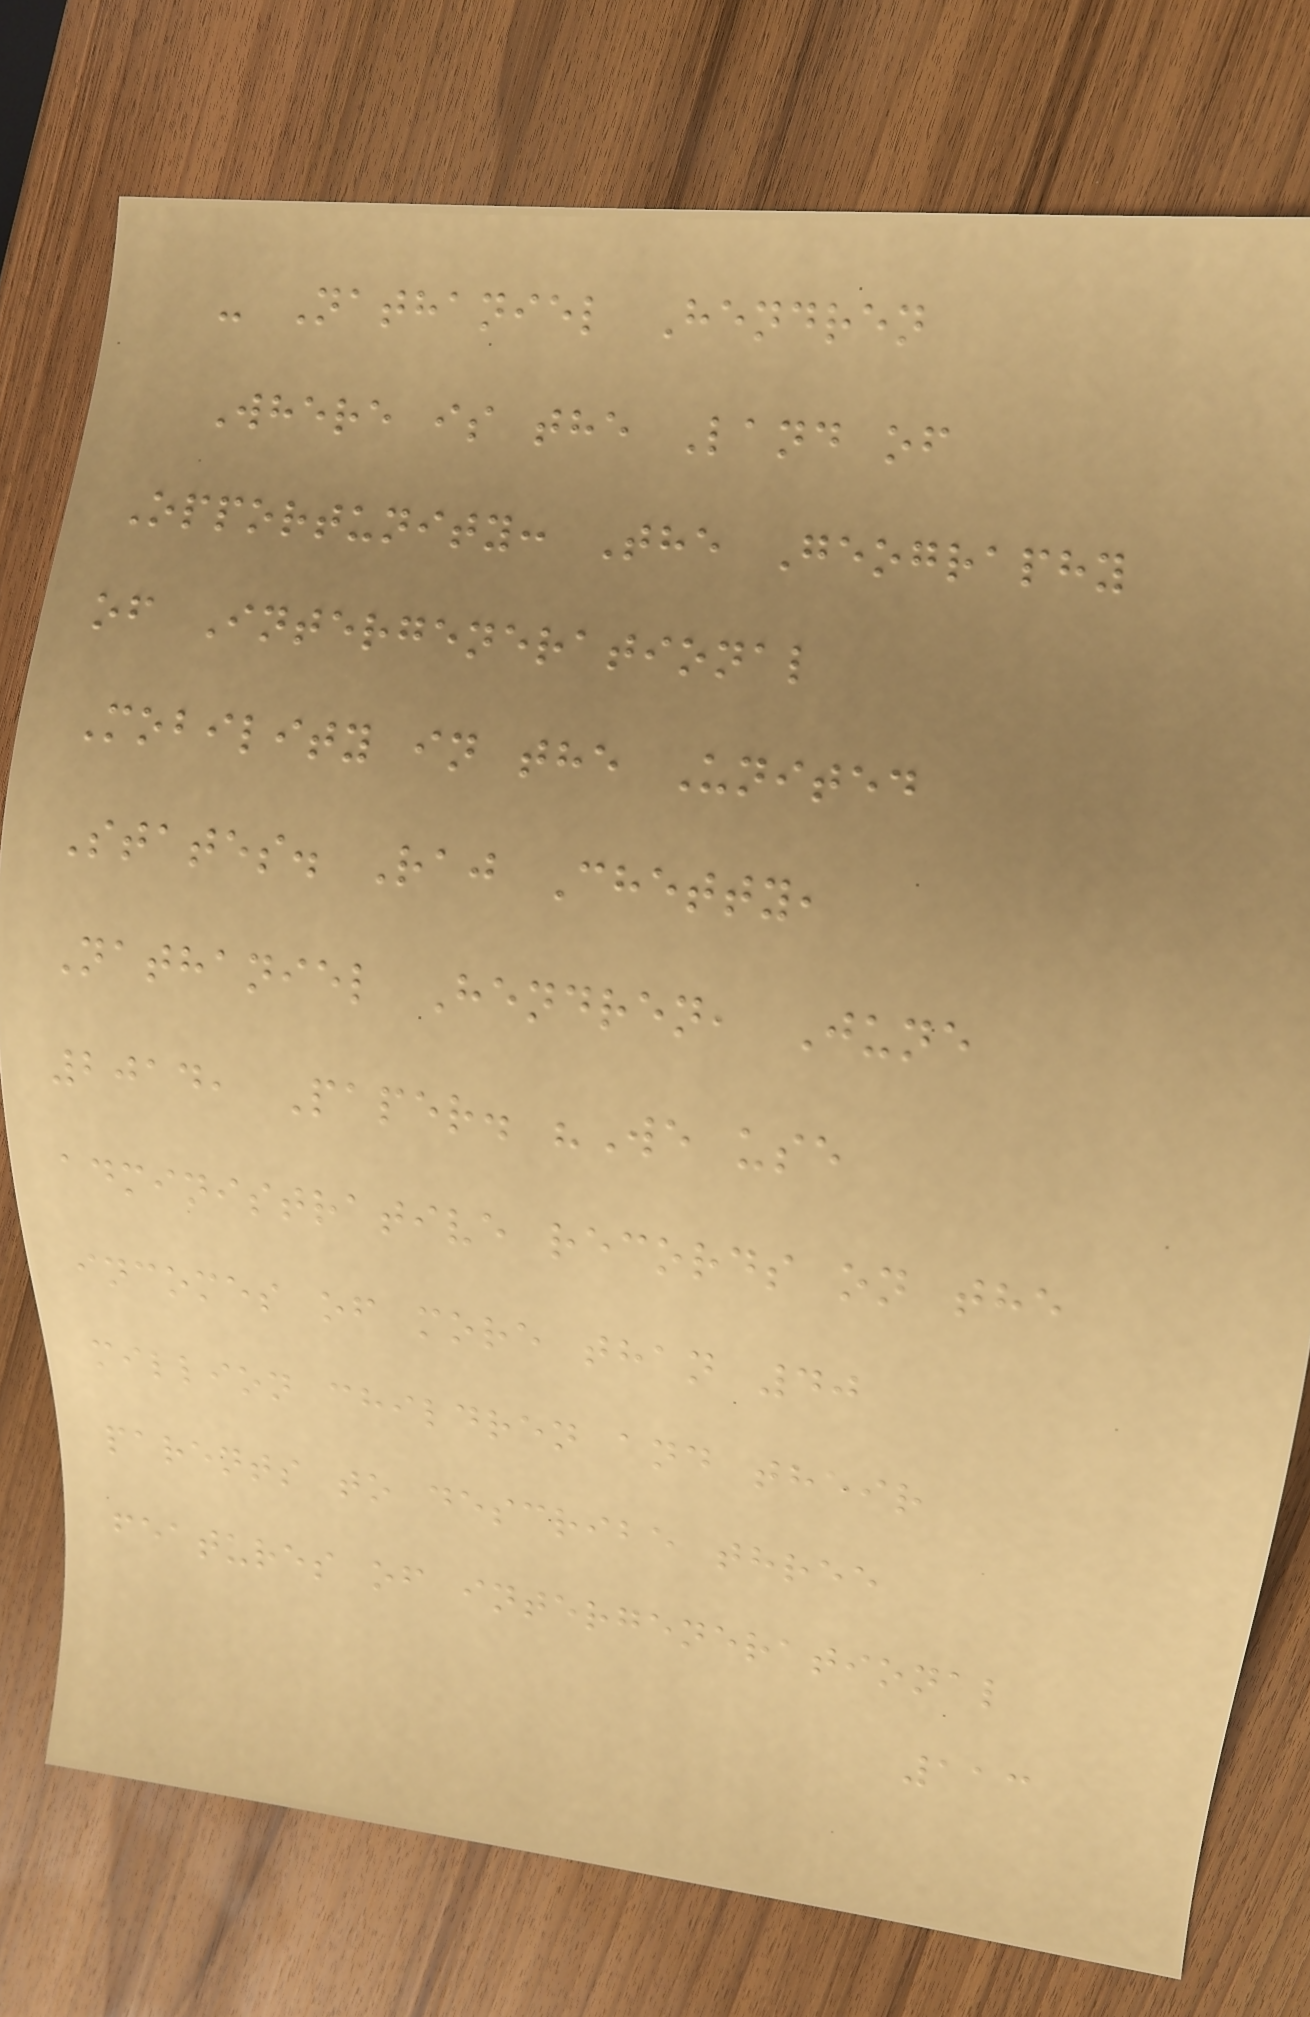- Nathaniel Hendren
Where is the Land of
Opportunity: The Geography
of Intergenerational
Mobility in the United
States. Raj Chetty,
Nathaniel Hendren, June
2014, Paper. "We use
administrative records on the
incomes of more than 40
million children and their
parents to describe three
features of intergenerational
113
